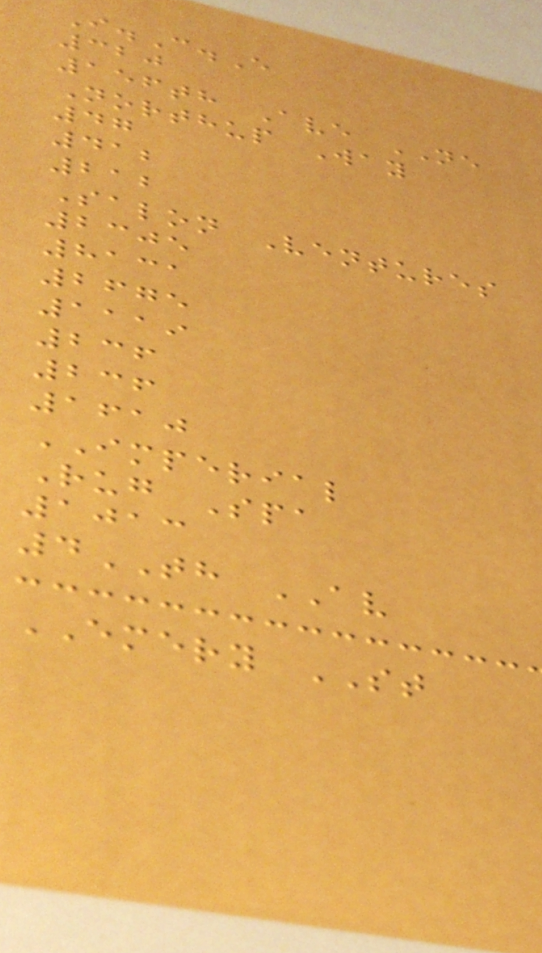I.C.E
320
156th Ave NE
Northup Way
47
412
212
Salon Ventures
2305
8131
2675
1119
236
236
1610
IMPERIAL
Rug Spa
1013
4TH AV
EMERY ST
